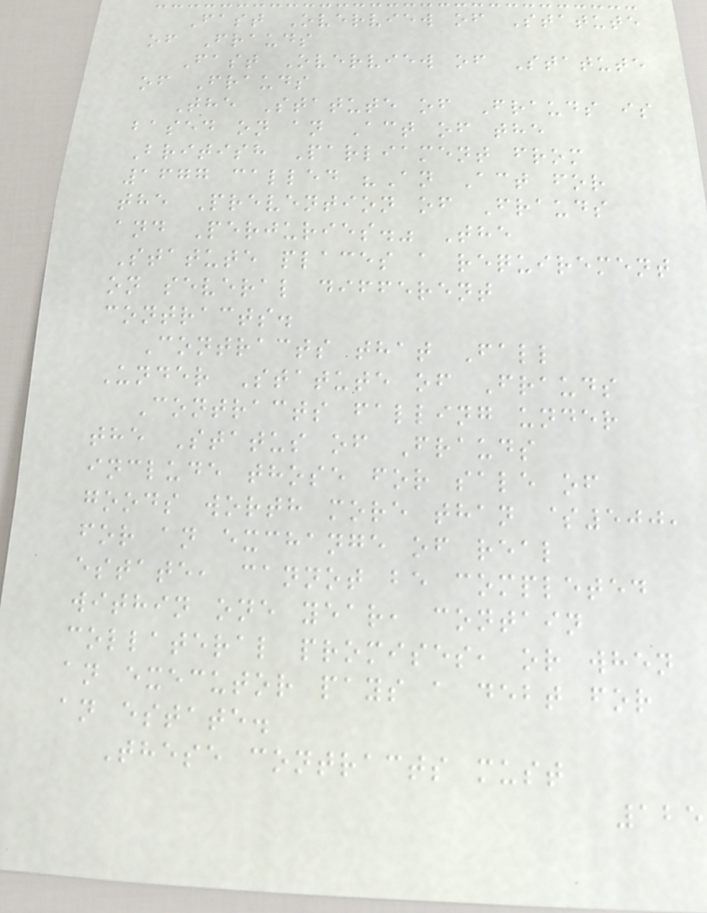Fast Overview of Statute
of Frauds
Fast Overview of Statute
of Frauds
The Statute of Frauds is
based on an Act of the
British Parliament from
1677 called "An Act for
the Prevention of Frauds
and Perjuries." The
Statute places a requirement
on several different
contracts.
Contracts that Fall
Under Statute of Frauds
Contracts falling under
the Status of Frauds
include those for sale of
goods worth more than $500,
for an exchange of real
estate, cannot be completed
within one year, contain
collateral promises, or when
an executor pays a debt for
an estate.
These contracts must
125
